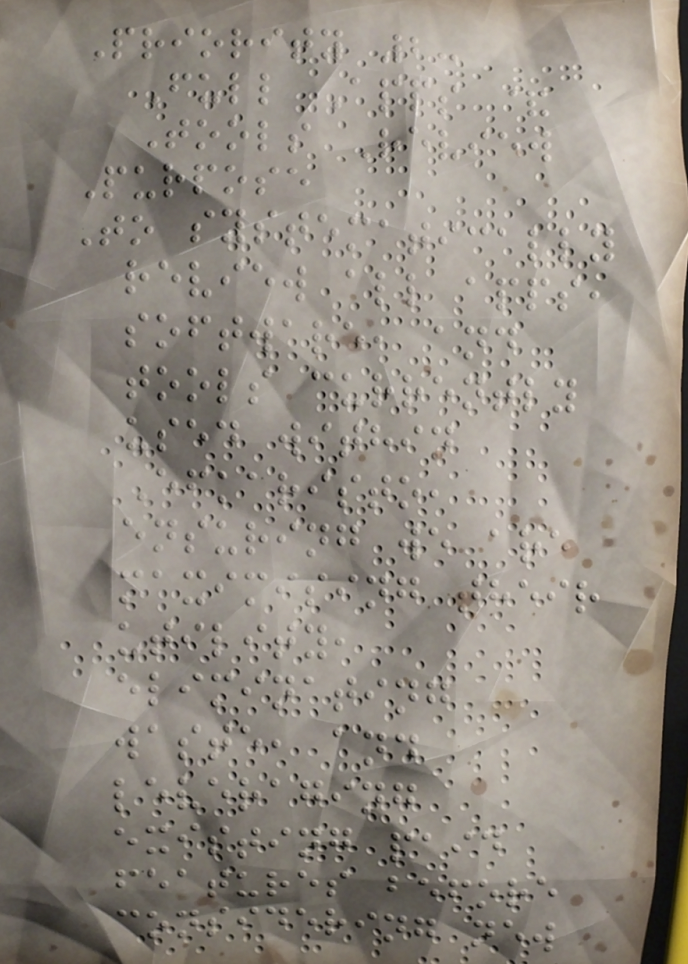Priority 2:
Full Apps &
Tools Review
Purpose
To systematically
review all apps,
software, and
tools currently
used within
Efkaristo,
ensuring we are
maximising their
utility,
eliminating
waste, and
leveraging
existing paid
features before
considering new
